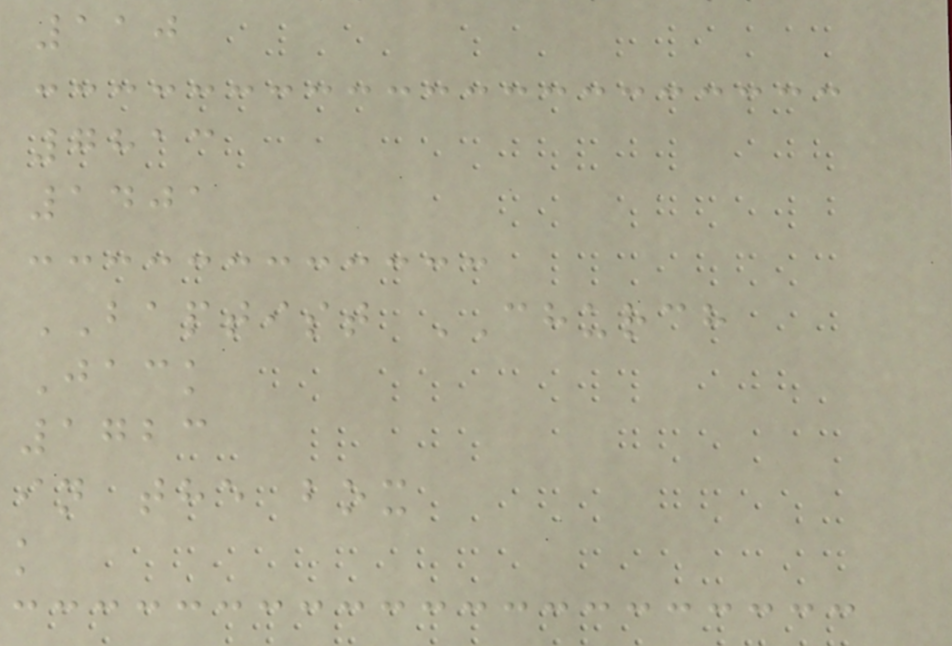110
7813
1401
BAPTIST CHURCH
Jack
1723
in the box
k
